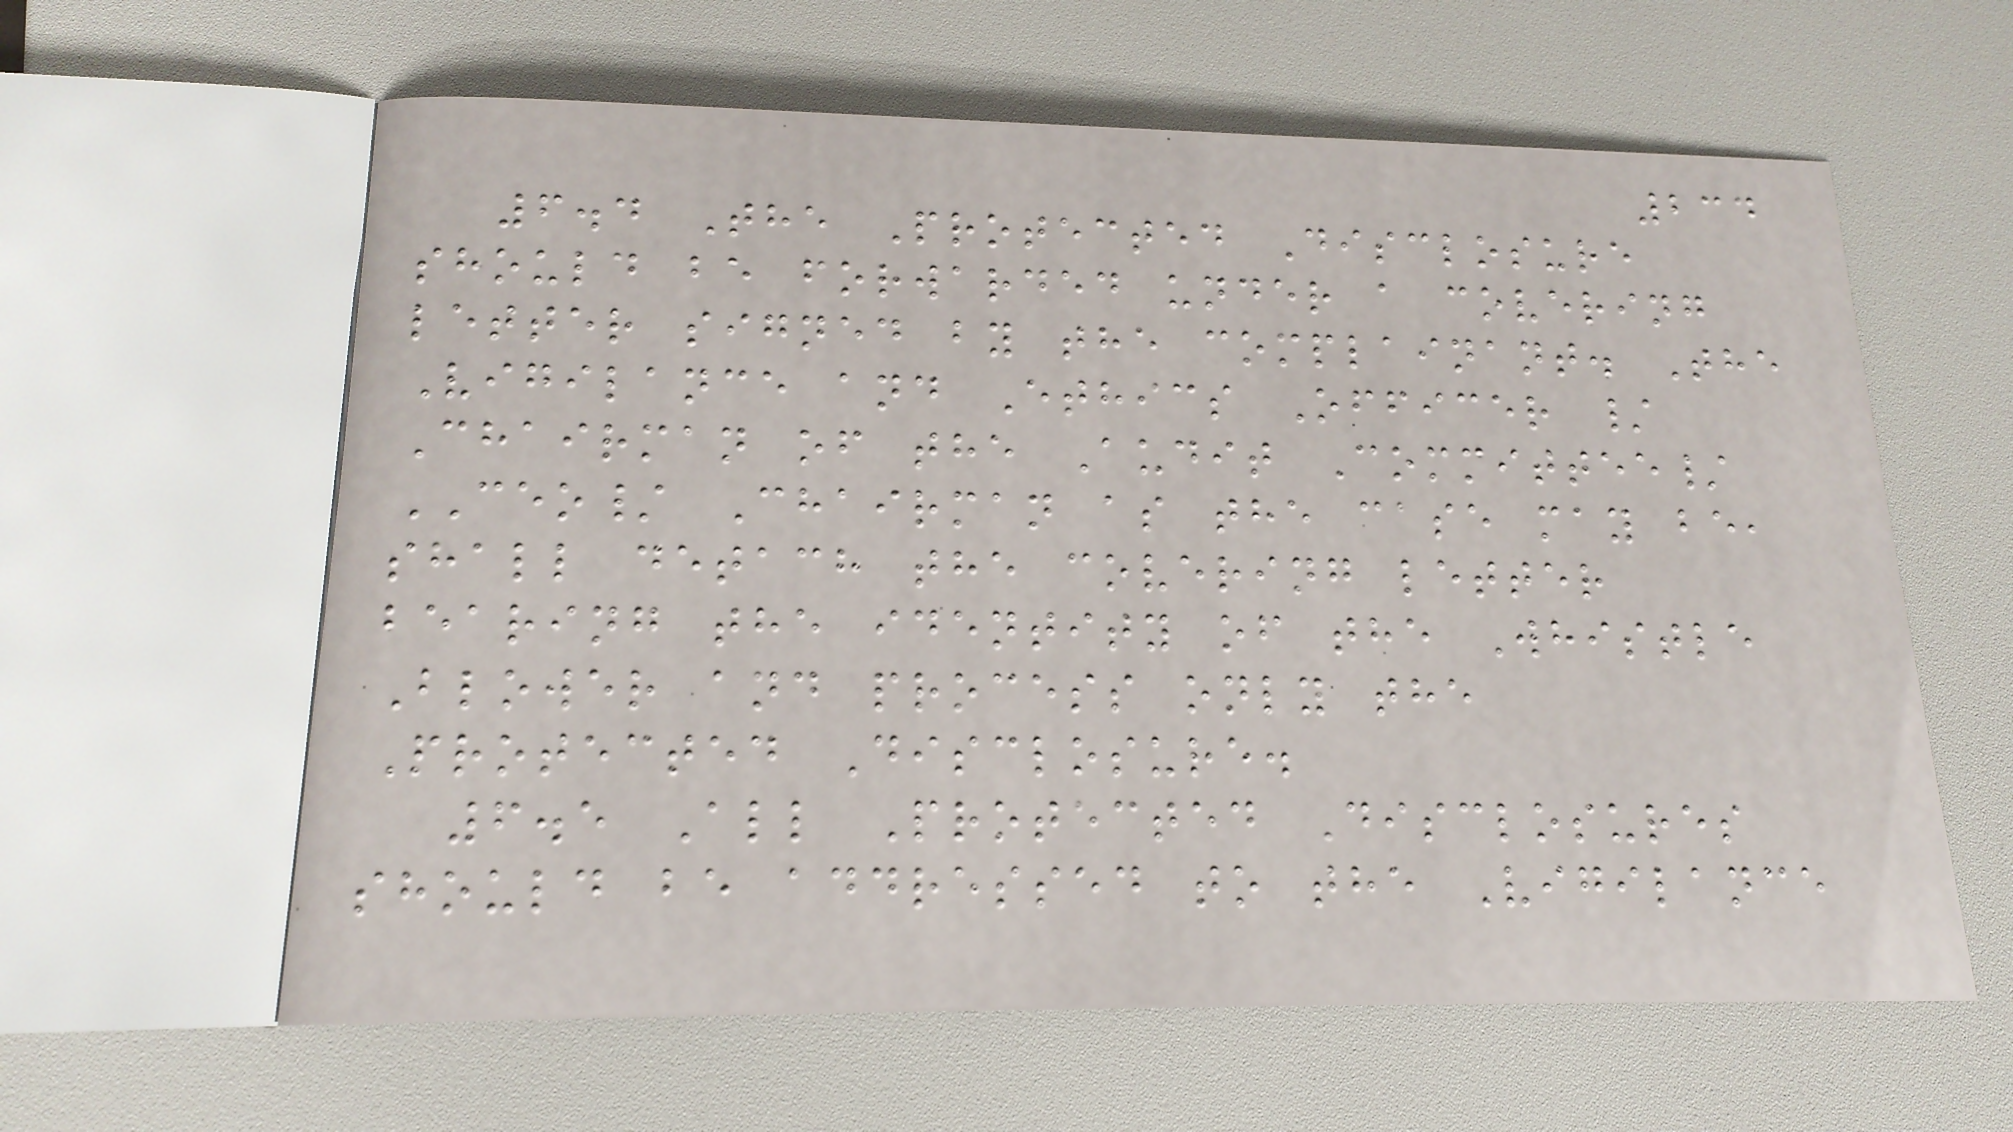234
6.4 The Protected Disclosure
should be forwarded under a covering
letter signed by the complainant. The
Vigilance and Ethics Officer /
Chairman of the Audit Committee/
CEO/ Chairman as the case may be,
shall detach the covering letter
bearing the identity of the Whistle
Blower and process only the
Protected Disclosure.
6.5 All Protected Disclosures
should be addressed to the Vigilance
